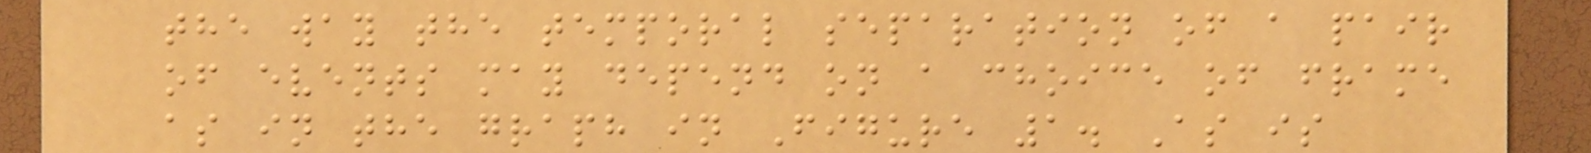the way the temporal separation of a pair
of events may depend on a choice of frame
as in the graph in Figure 1. As is
